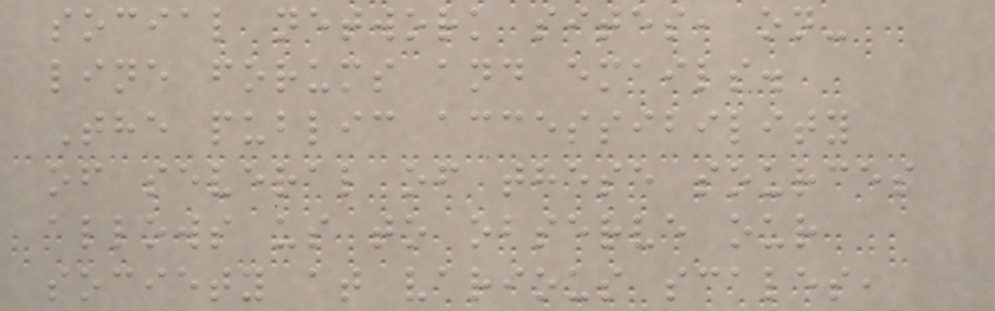social network sites, on-
line forums and emails.
The public accessibility
of several of these sources
allows us to observe our
society at various scales,
